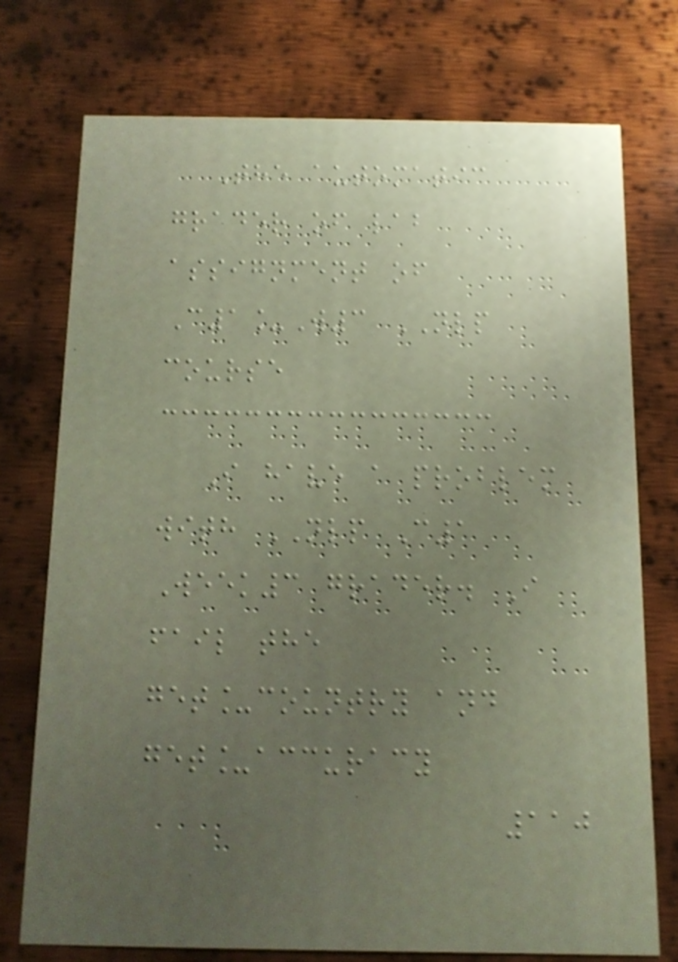The automatic
grader of lab
assignment of
C1_W3 NLP
course
I have a problem
with NLP C1
Week3 grader. I
fail the
get_country and
get_accuracy
110
